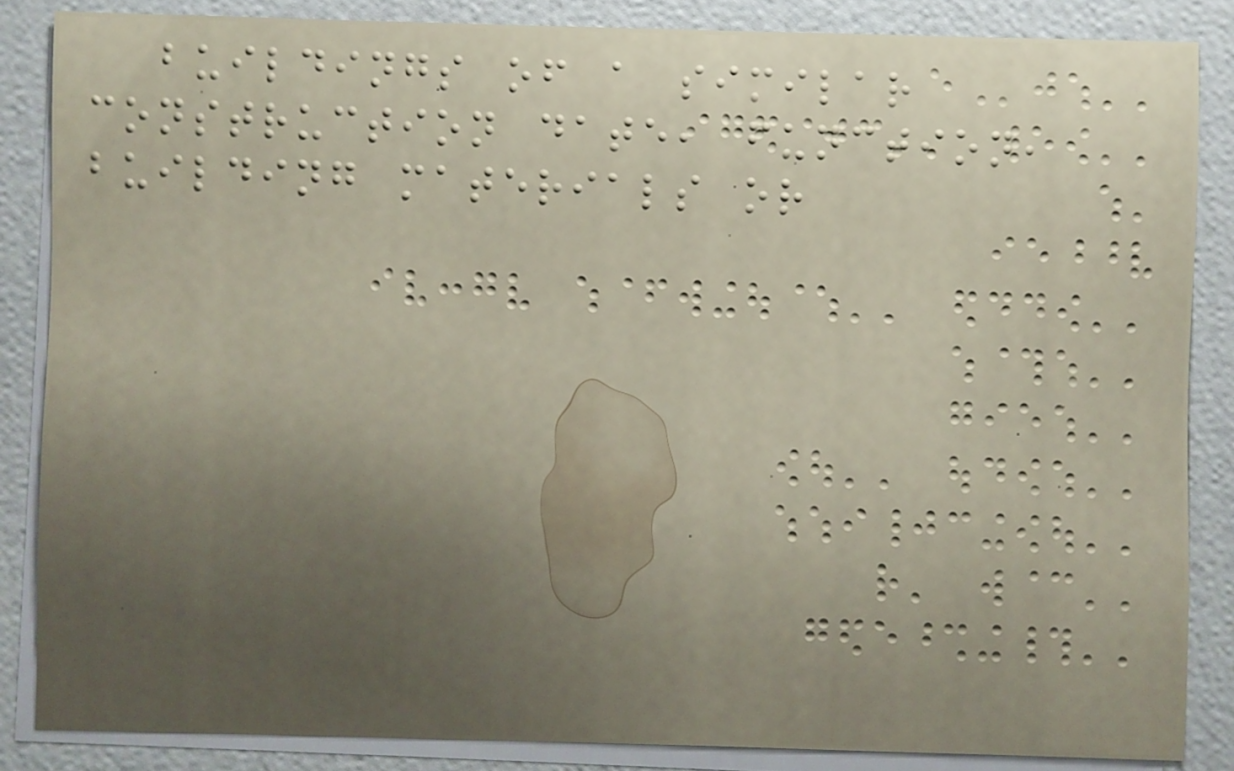buildings of a similar
construction date, function,
building materials or
